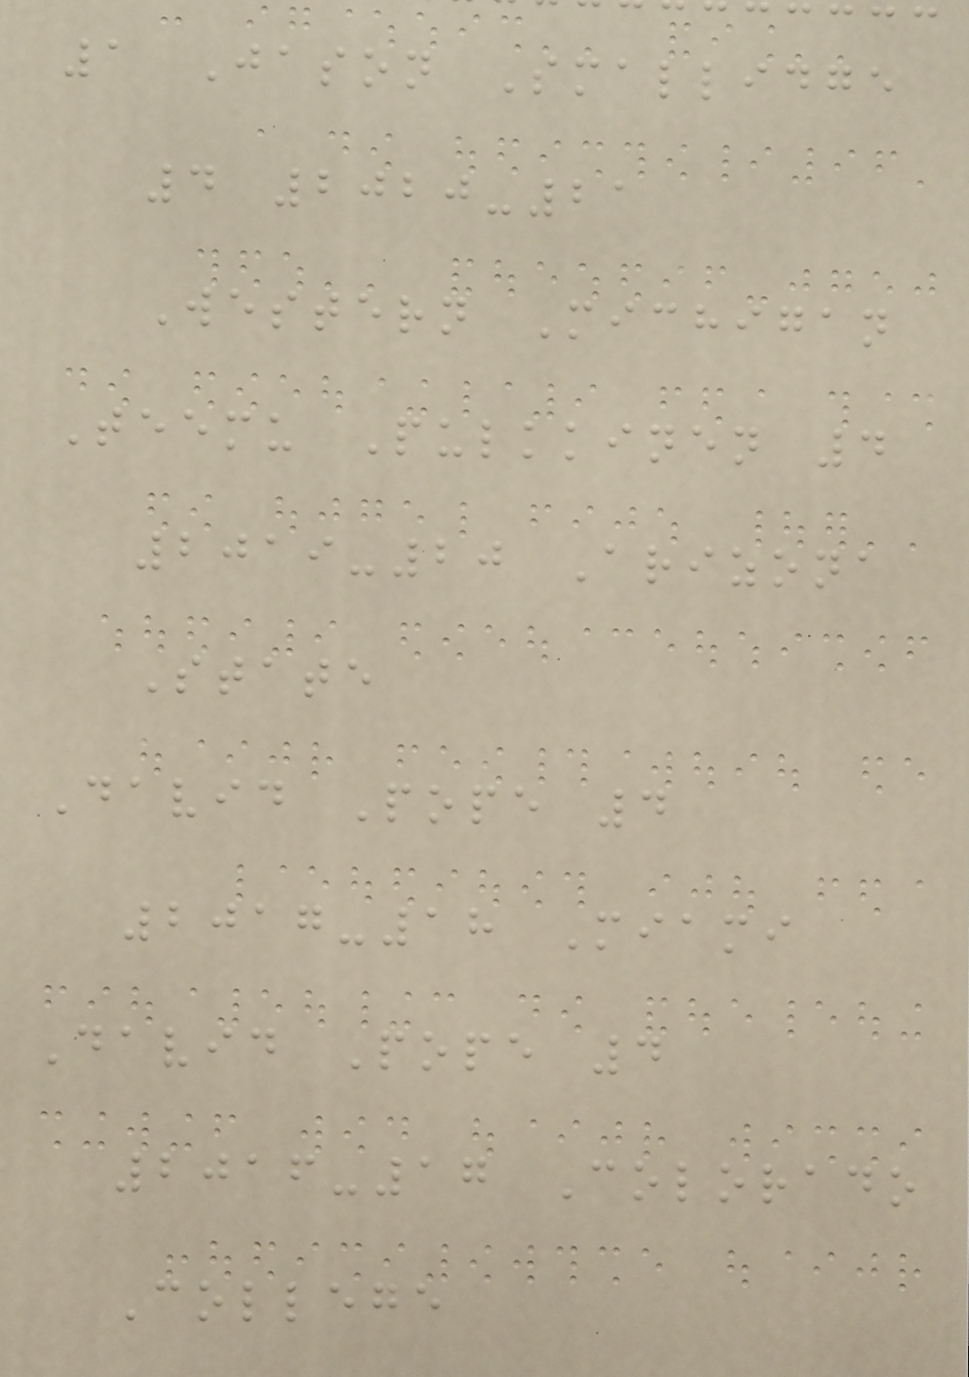1 Jason Smallidge
4 2020-21
Western Michigan
Teemu Pulkkinen 4
2019-20 Arizona
State
David Pope 4
2017-18 Miami
David Pope 4
2016-17 Colorado
College
